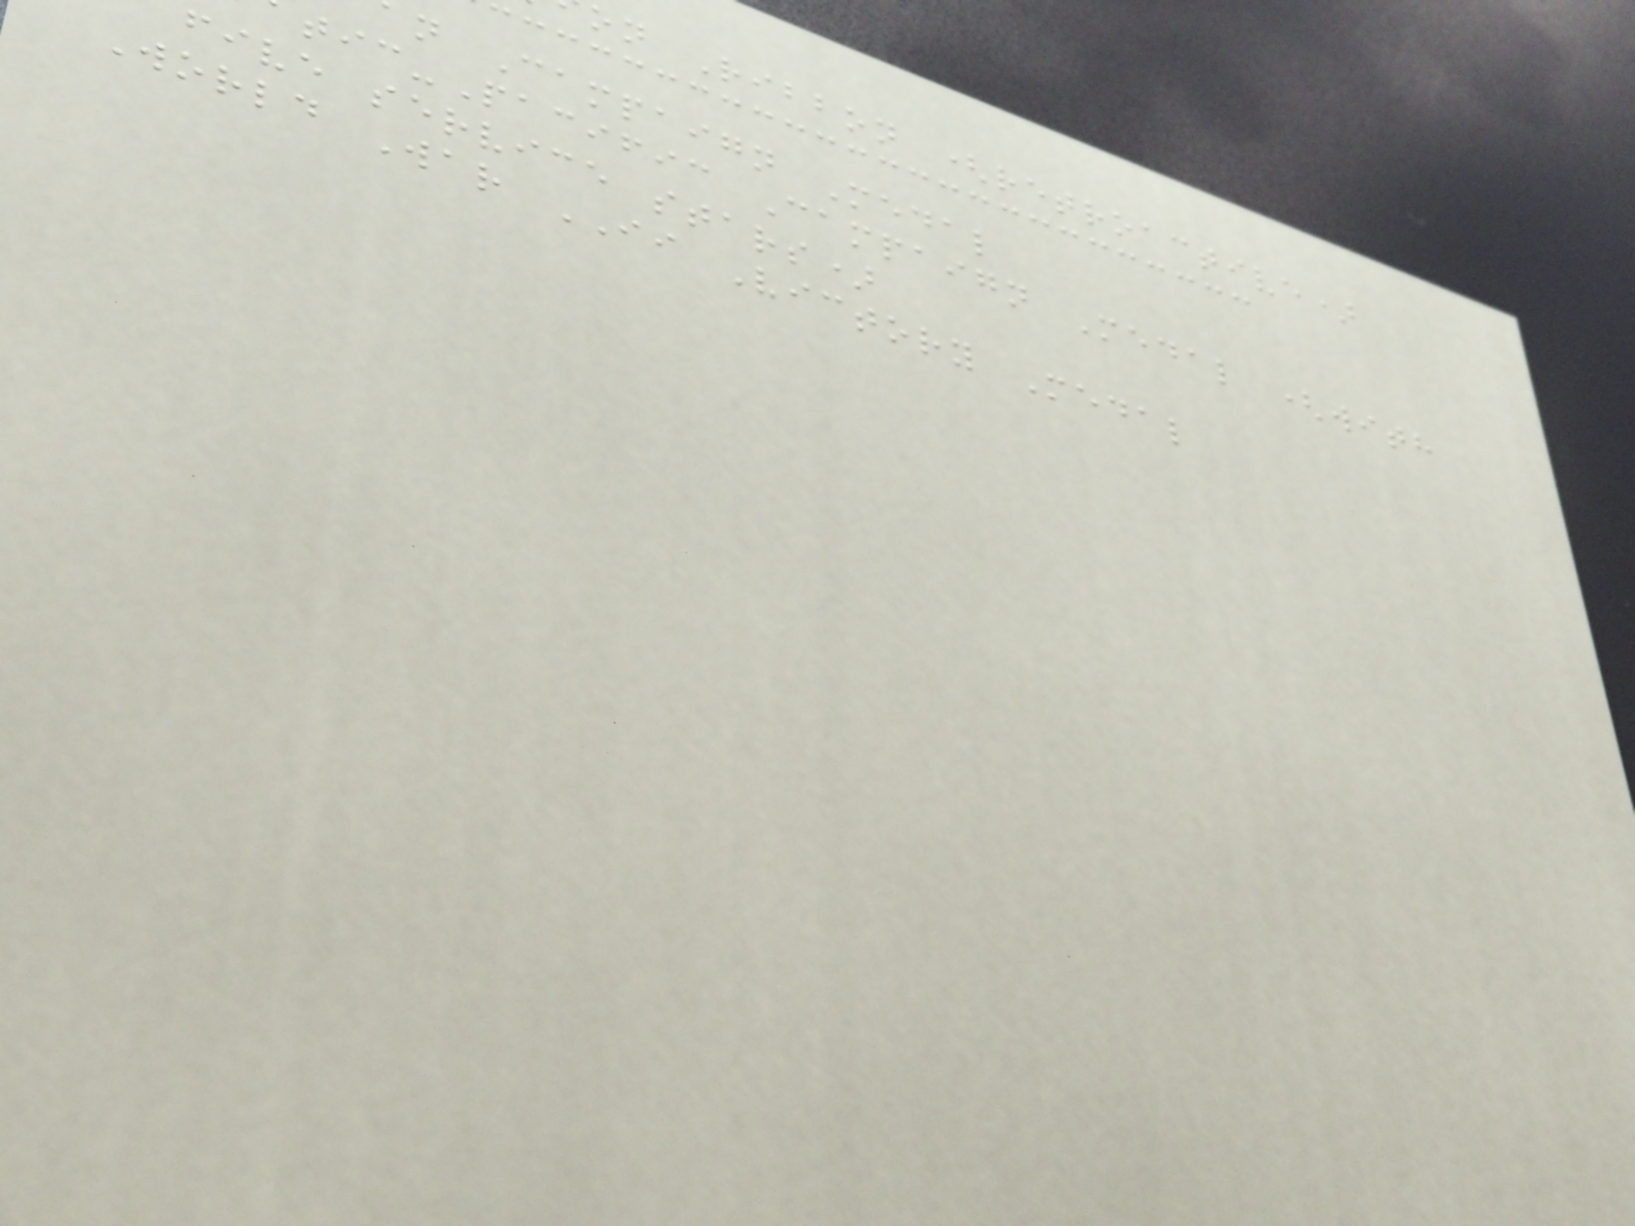on Ribbon (retroactive)
n Campaign Medal
tic-Pacific Campaign Medal (with
five service stars)
World War II Victory Medal
